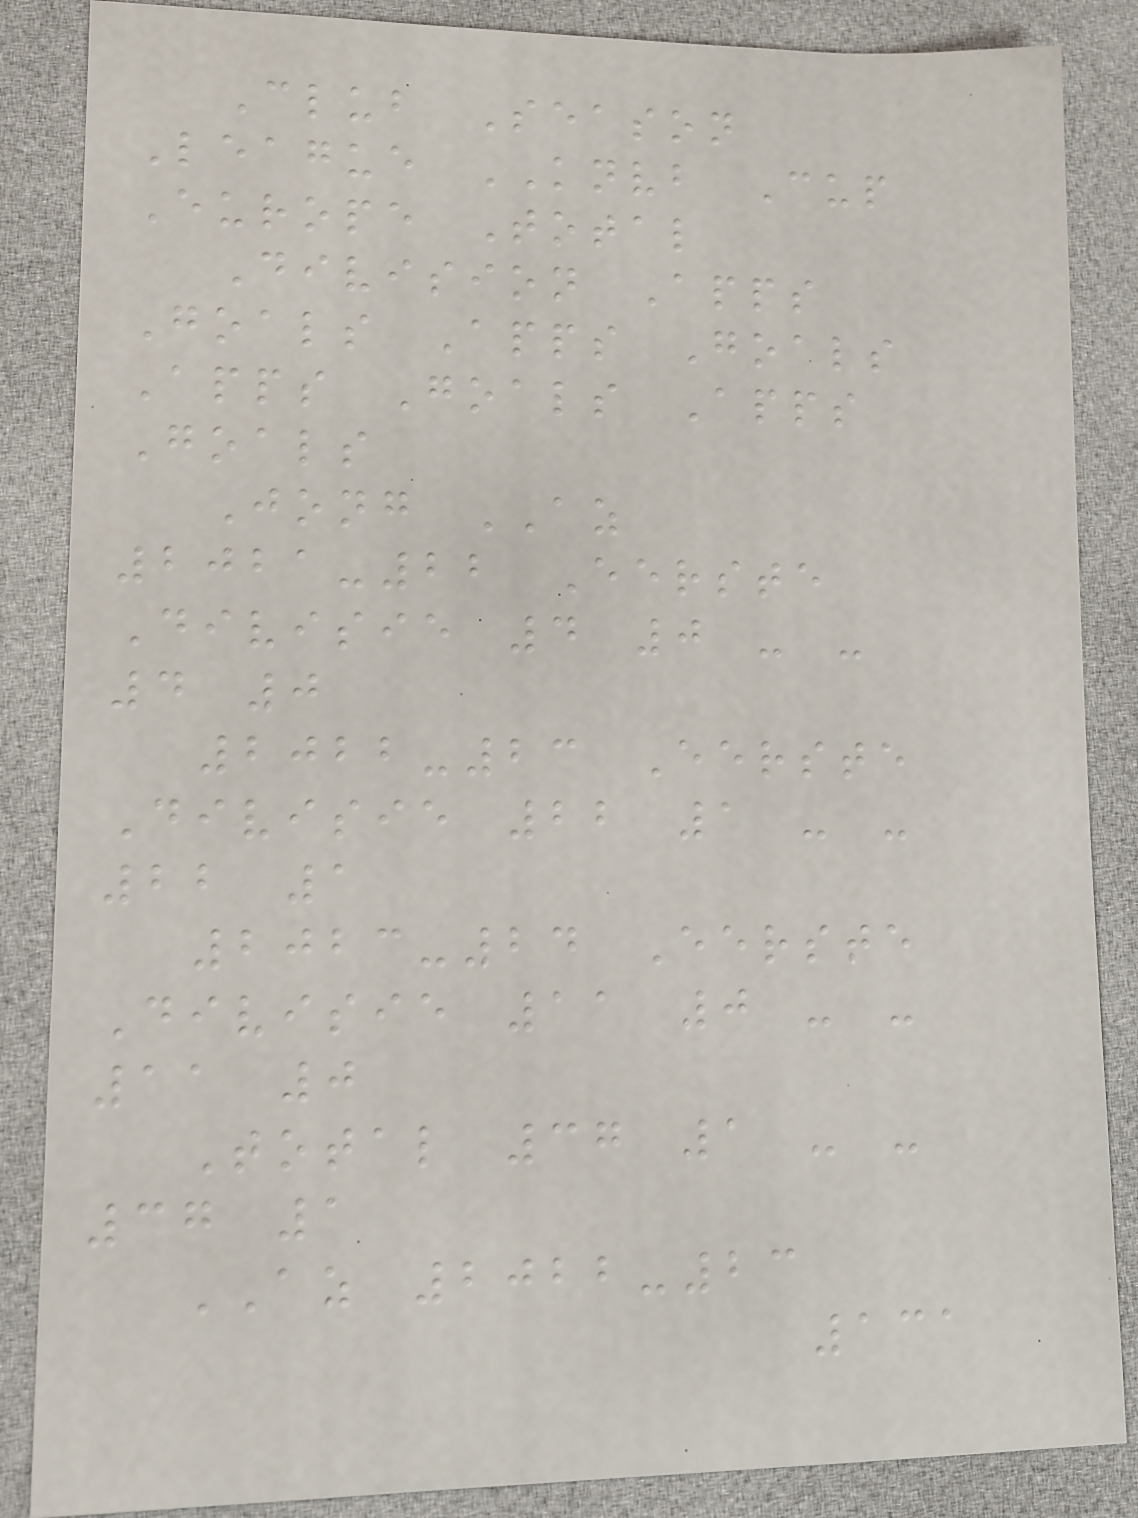Club Season
League KNVB Cup
Europe Total
Division Apps
Goals Apps Goals
Apps Goals Apps
Goals
Jong AZ
2021-22 Eerste
Divisie 4 0 - -
4 0
2022-23 Eerste
Divisie 22 1 - -
22 1
2023-24 Eerste
Divisie 11 0 - -
11 0
Total 37 1 - -
37 1
AZ 2022-23
131
